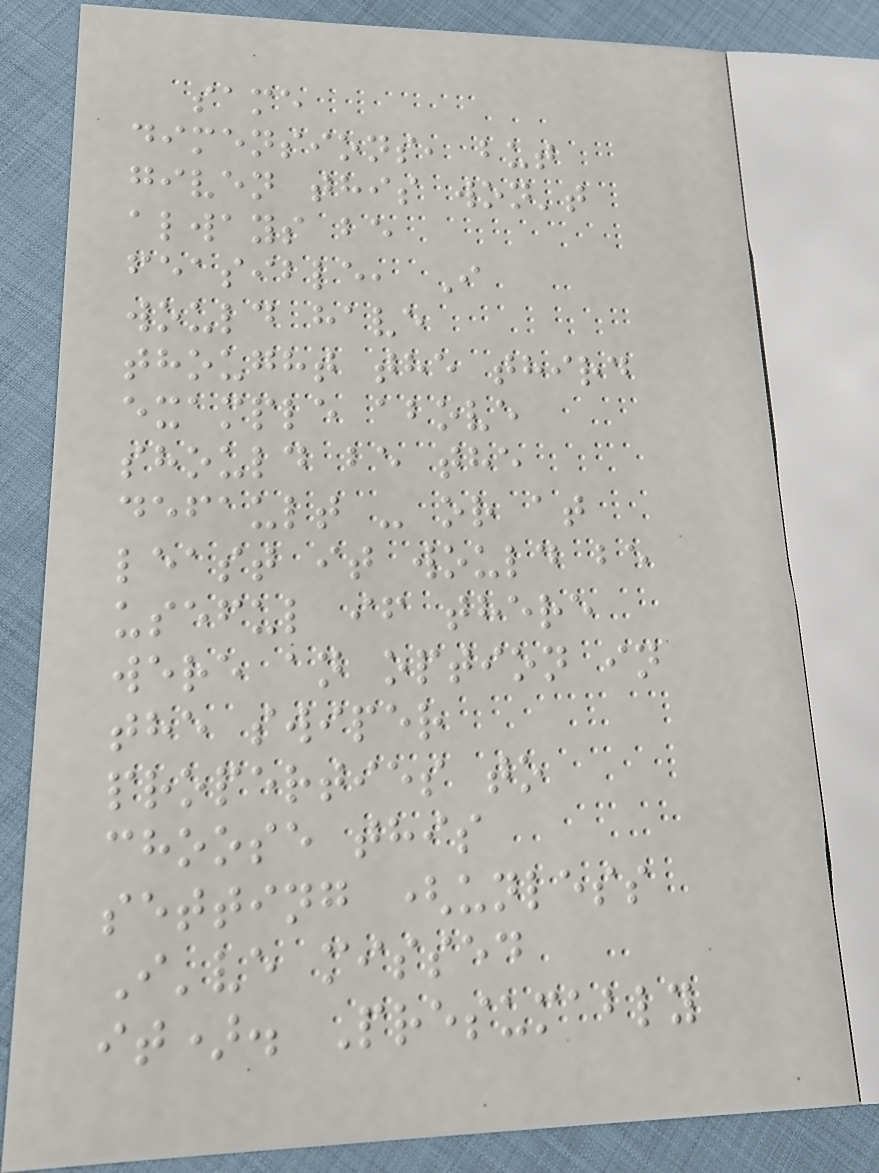same
dimensions, but
given this won't
always be
feasible, I
would have
thought the third
example above
should be the
default - or at
least it would be
useful if there
were an option in
the swiper
properties to
choose this
setting (unless
I've missed
it). Presumably
